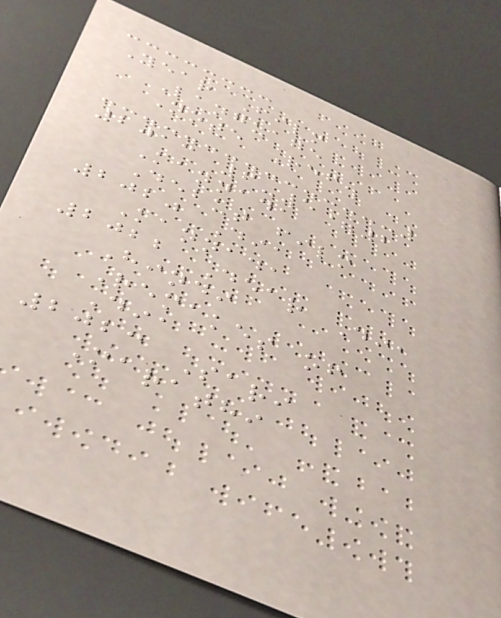Year Film
Language
Note Ref.
2013 6-5=2
Kannada
Debut film
2020 Dia
Kannada
2022 Dear Dia
Hindi
Remakes of
Dia
2023 Sari
Marathi
